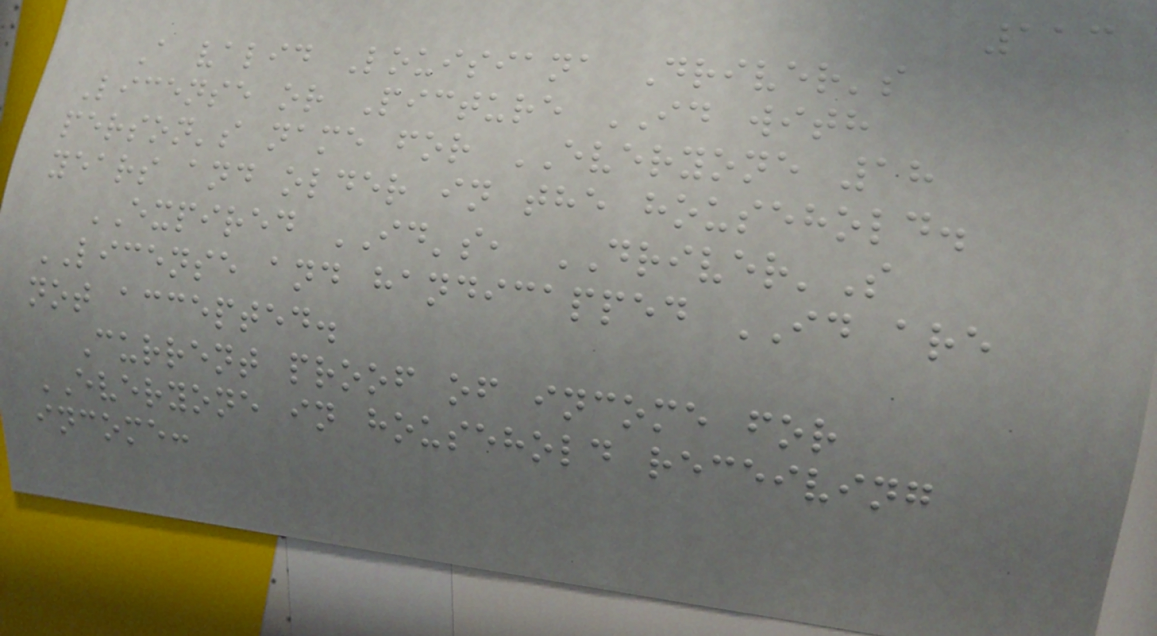113
A valid Louisiana Driver's
License or Picture ID with
person's name for EVERYONE 18
years and older in the household.
EXPIRED ID's, DRIVER'S
LICENSE and handicapped ID are
not accepted.
Current proof of income for
EVERYONE in household receiving
income:
